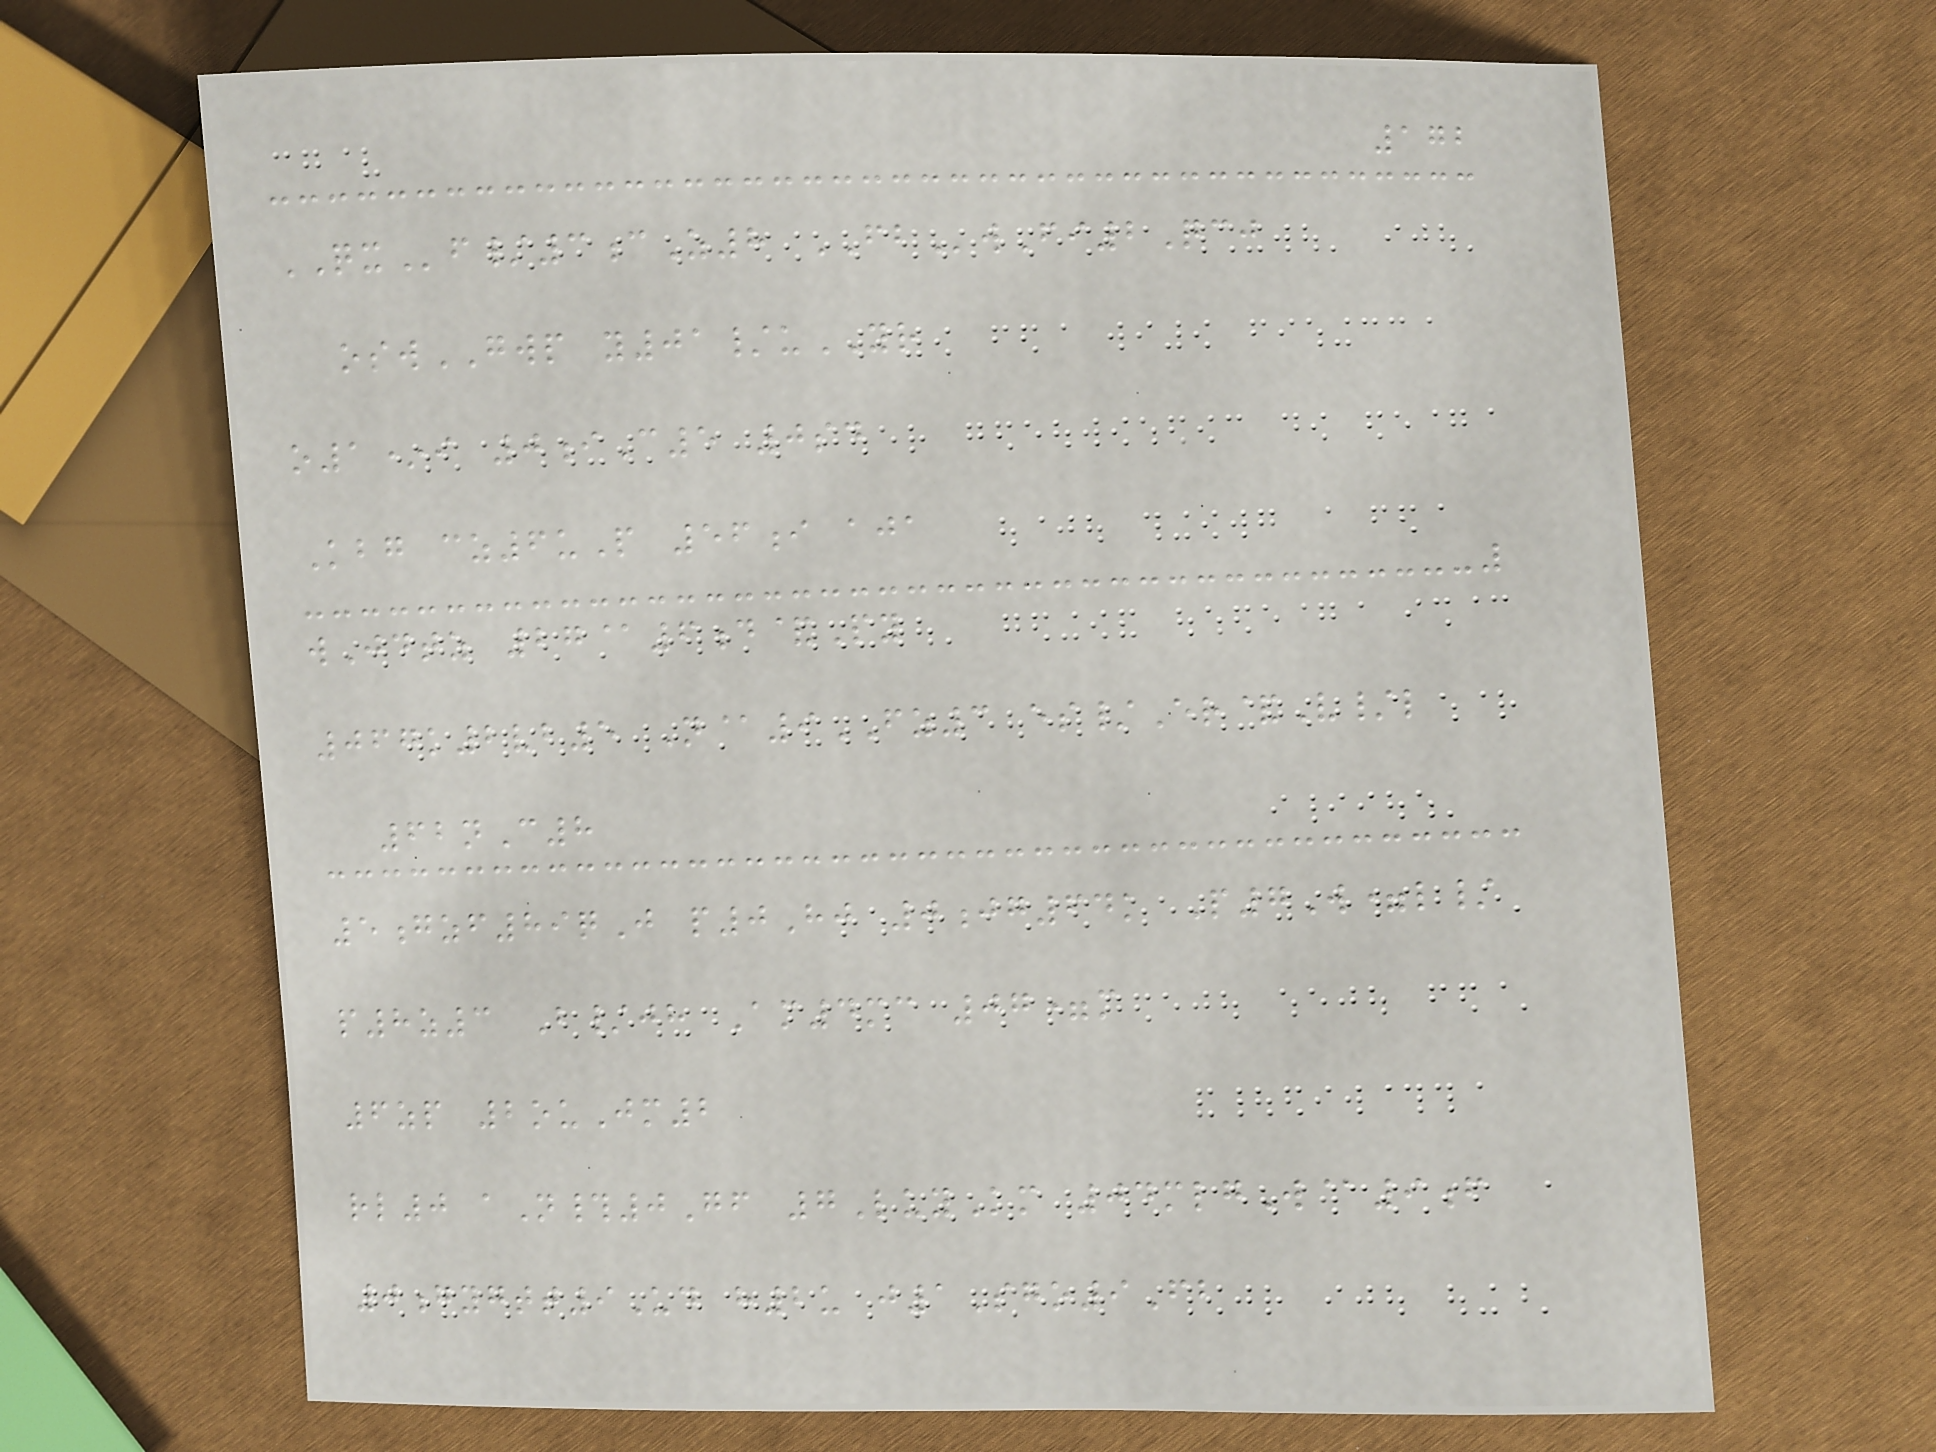172
QXf/3cZ8 FBwFi2Qcj
oswGWP y01/uYR
o1*i 0iC5 0sd
Kbg cz6uP 56i aja
wJdtz 27@6d&Py
067k2vb5 N@9FZ3 es/Er&V/l
62nC8
5gzf89qJ p0Hj 0jg64k P7W=l/
p8z3 B/jh Am4mc 07=m
6zp 2ouJm2
rl0 aN#0Gf 7LuyKm 04mlgW@9f
0gygtt9Ud h2u j1Sgo9Fb
